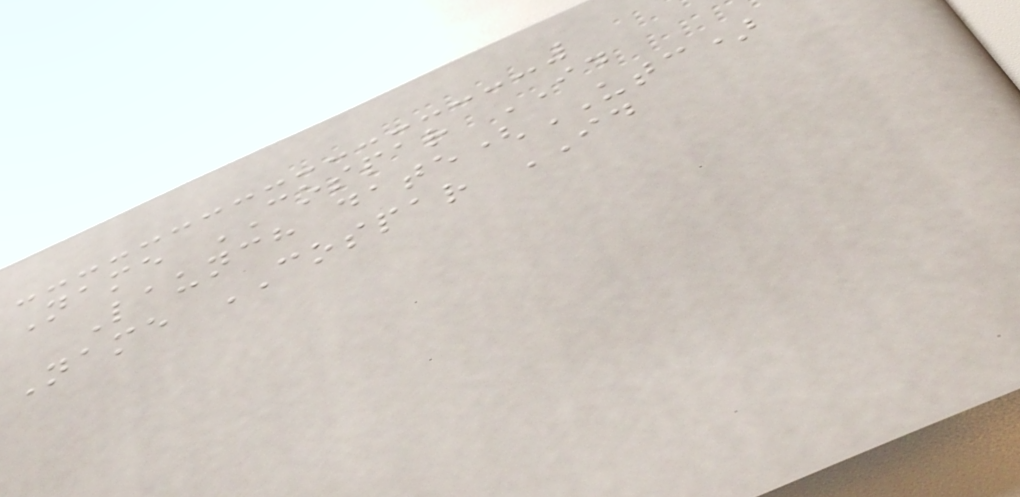Name COSPAR ID
Launch date(UTC)
Name COSPAR ID
